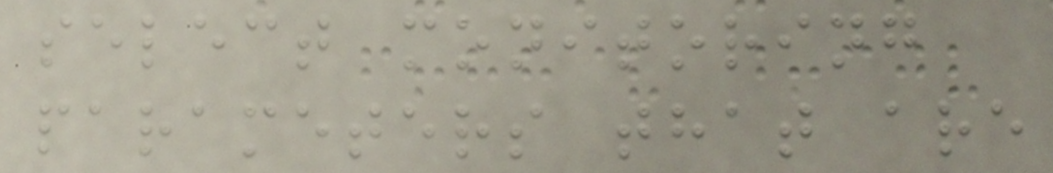select monitoring
parameters that are
